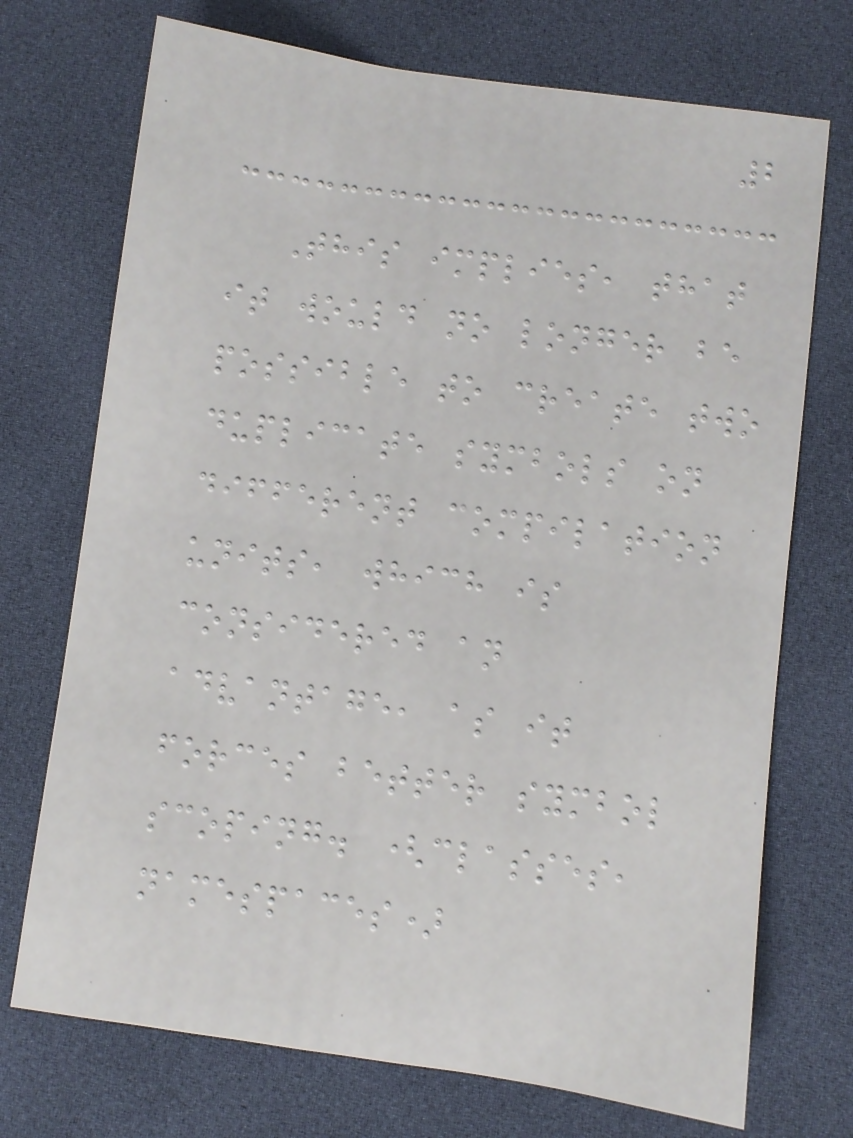2
This implies, that
it would no longer be
possible to create two
duplicate symbols on
different compilation
units, which is
considered an
advantage, as it
forces better symbol
scoping. (classes,
namespaces)
